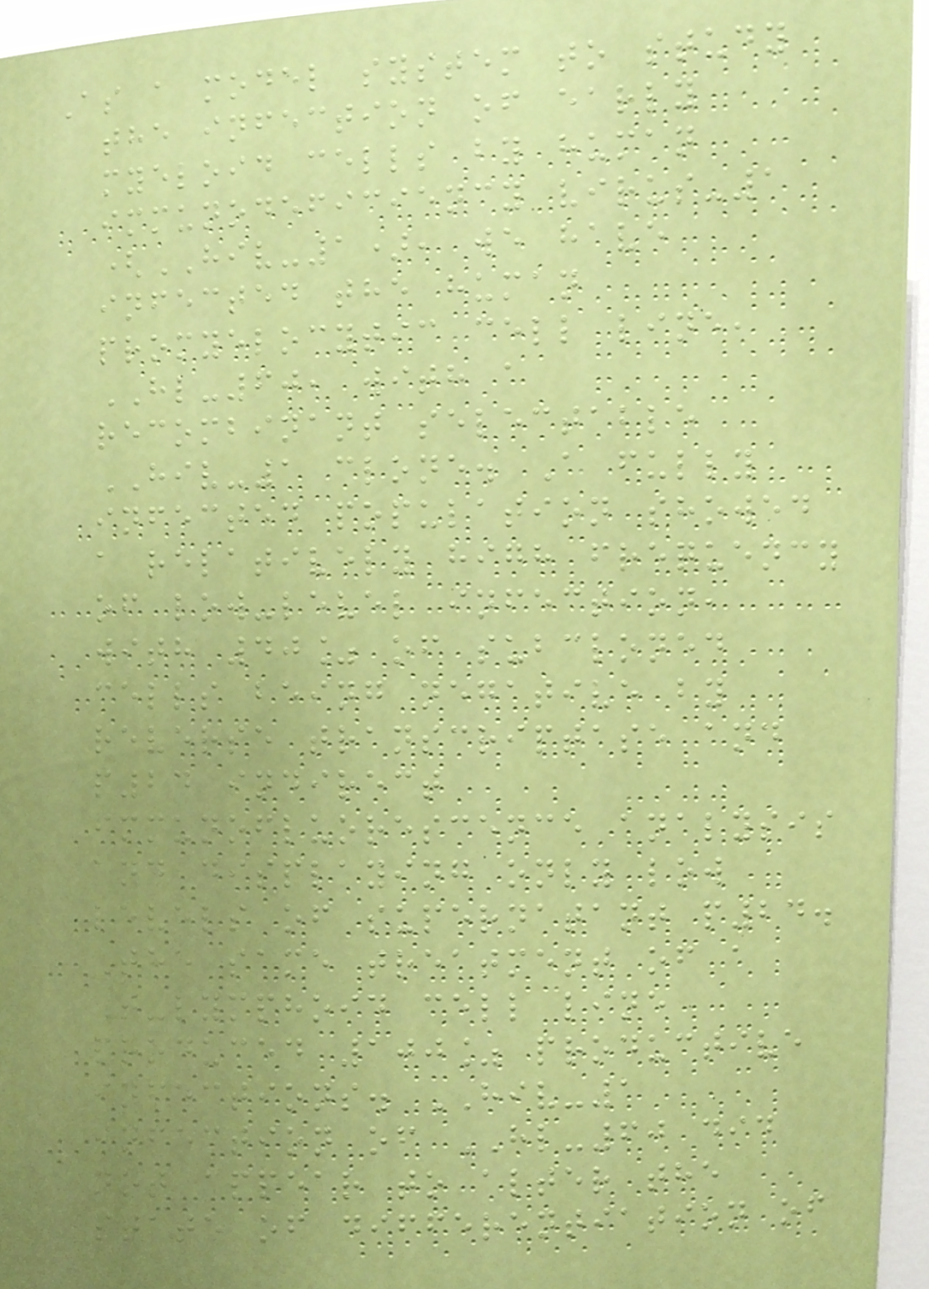As a model system to study
the infection of early
myeloid cells by human
immunodeficiency virus-1
(HIV-1), we have
infected the human
promyelocytic cell line,
HL-60, with a
recombinant selectable
HIV-1 clone. A fully
infected population showed
a relatively high frequency
of low-level infection,
with 40% of subcloned
cells being negative by
reverse transcriptase and
p24 indirect
immunofluorescence analysis
and displaying only low
levels of supernatant p24.
The same treatment of a
T-lymphoid cell line
produced 100% productive
infections. HIV-1
infection of HL-60 did
not appear to alter the
state of differentiation of
